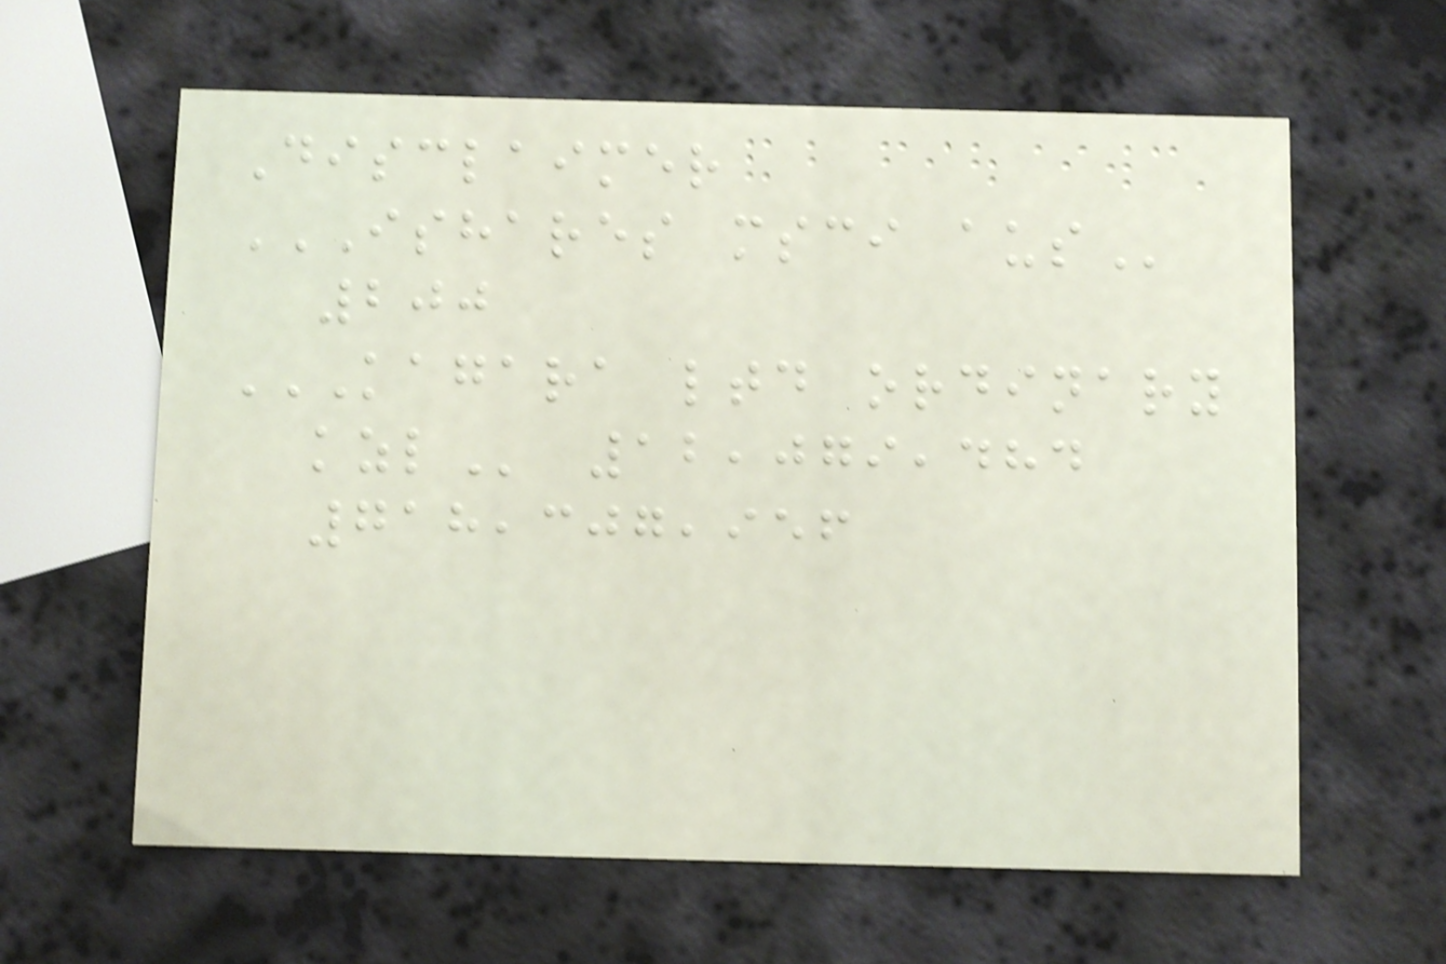Disclaimer
ISHARES MSCI AUS
200
KAGARA LTD ORDINARY
KZL 12,079,484
718,307,956
